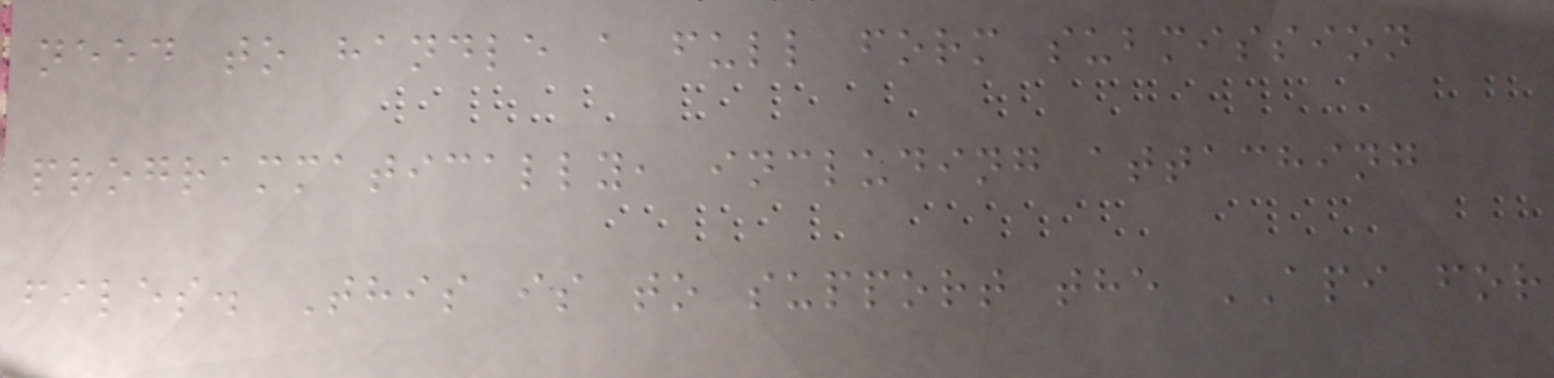need to handle a full form submission
programmatically, including attaching
files. This is to support the API for
